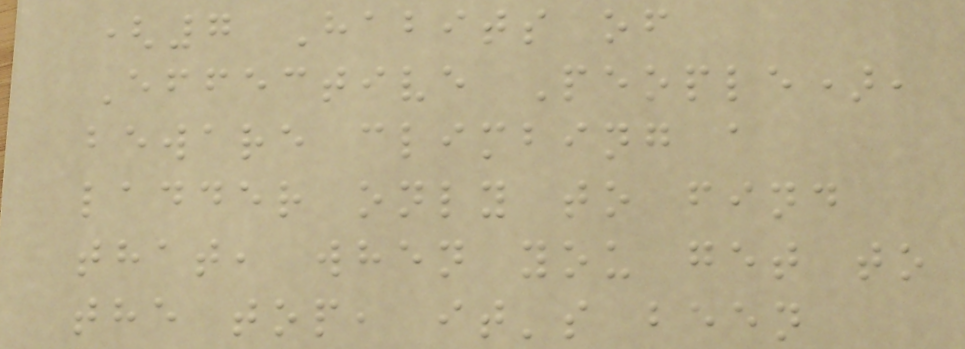(7 Habits of
Effective People),
beware climbing a
ladder only to find
that, when you get to
the top, it's been
